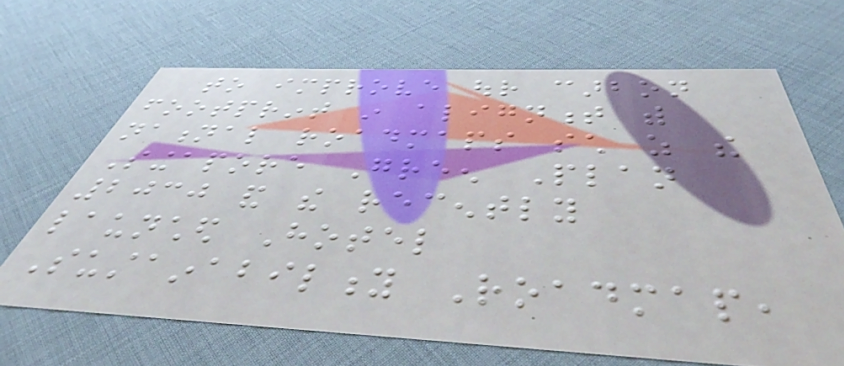to improve our carbon
footprint in alignment with
national roadmaps such as the
Singapore Green Plan
2030 and the recently
launched Hotel
Sustainability Roadmap,
